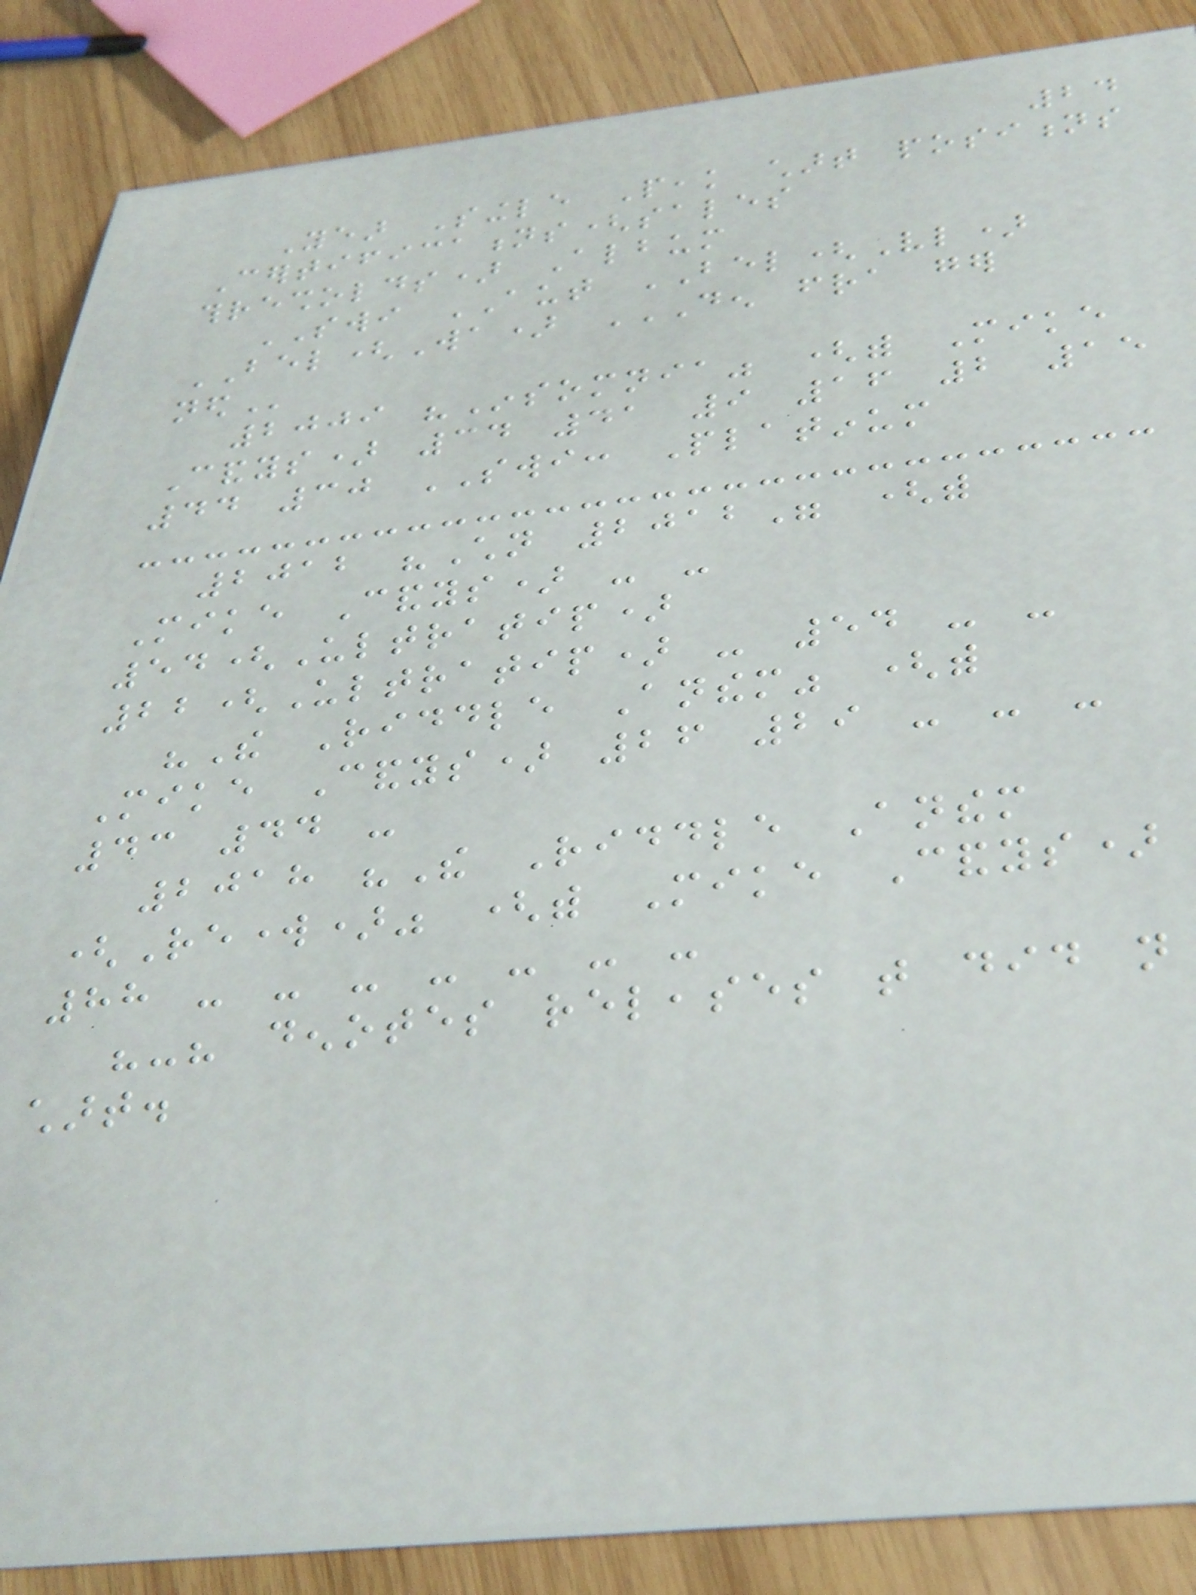24
Year Single Peak chart positions
Certifications(sales
thresholds) Album
SWI AUT BEL(Vl)
BEL(Wa) DEN FRA GER
NED
2009 "Insomnia" (with Mike
Candys) 34 41 9 16 2 15
44 30 SWI: Platinum
2012 "Children 2012" (with
Mike Candys) - -
54(Ultratip)
22(Ultratip) - 54 - -
"The Riddle Anthem" (with
Mike Candys) 26 29 - - -
43 44 -
2018 "The Riddle Anthem
(Rework)" (with Mike Candys)
88 - - - - - - -
"-" denotes releases that did not
chart.
